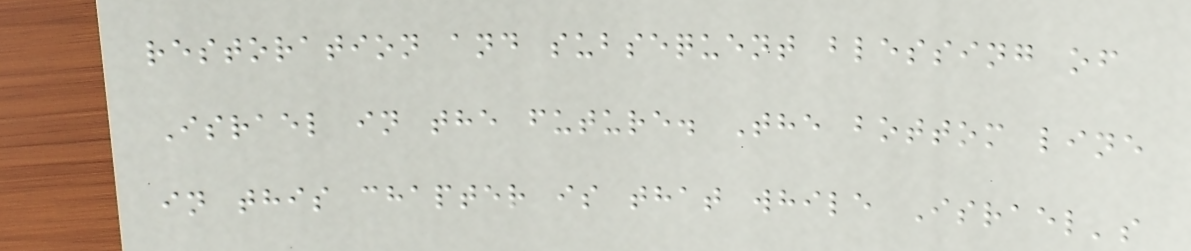restoration and subsequent blessing of
Israel in the future. The bottom line
in this chapter is that while Israel's
